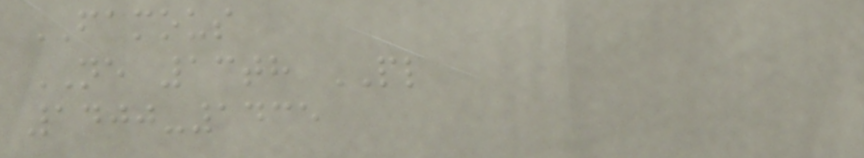FAMOUS
NE 13th PL
1400-1435
